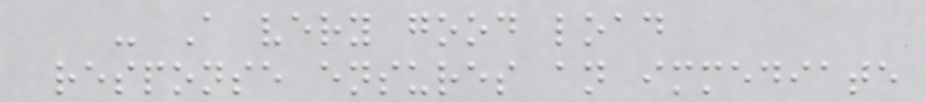- A very good load
response ensures an immediate
